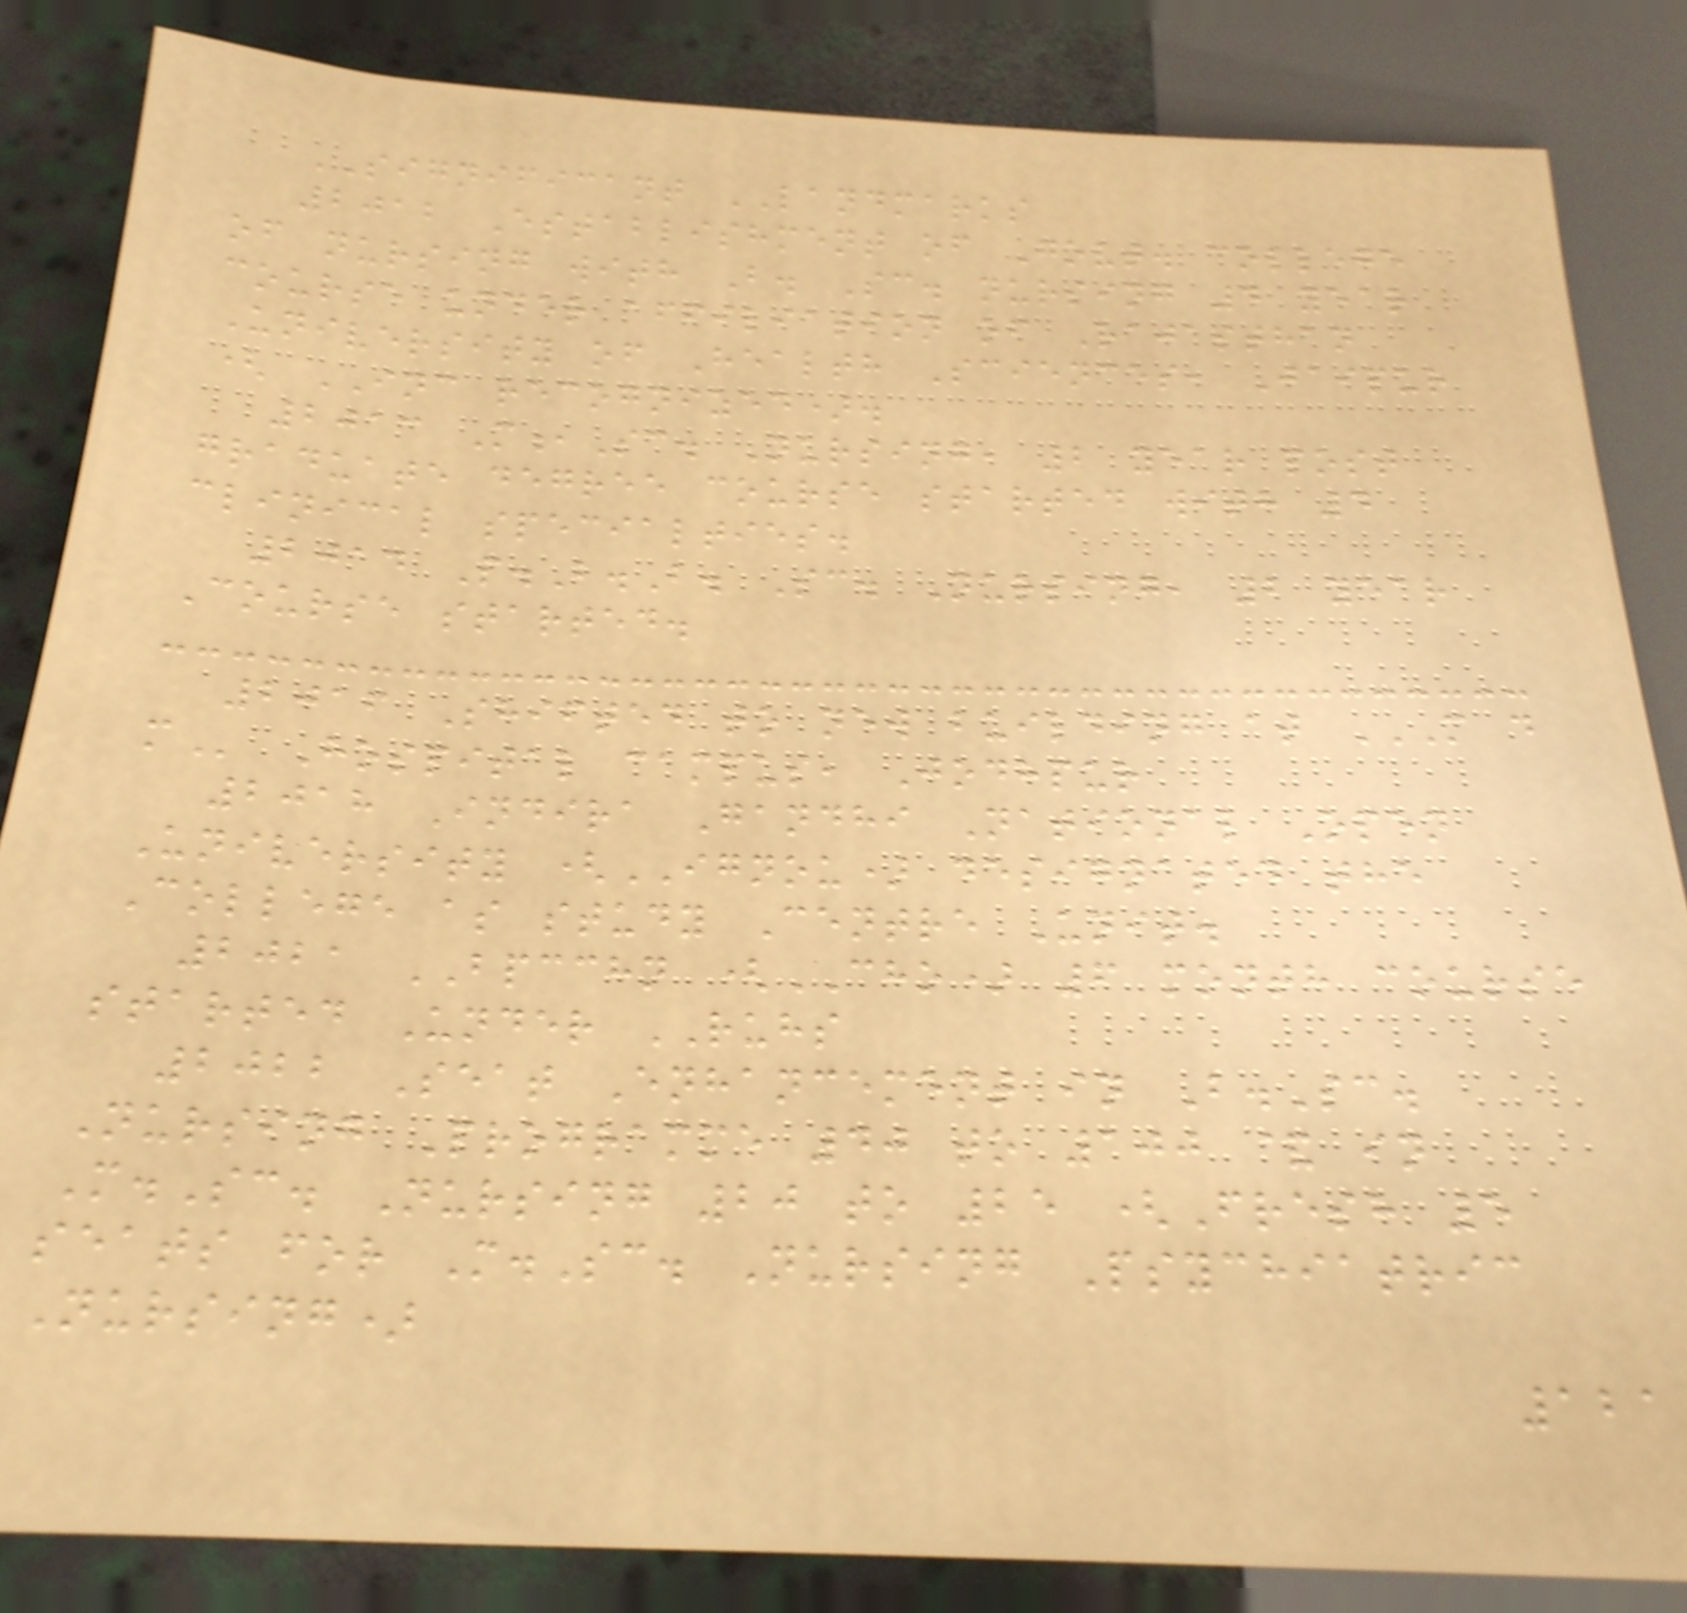SIGNIFICANT LANDMARKS
2012 Establishment of Govt. college
of nursing with B. Sc. nursing 4 year
course under affiliation of Rajasthan
University of Health Sciences, Jaipur
( INC recognized).
2013 M,Sc. Nursing, 2 year post
graduate degree course started with 4
clinical specialties.
2014 P.B.B. Sc. Nursing, 2 year
Course started.
2016 Shifted to new building at M D
M Hospital campus, Jodhpur
2018 Indira Gandhi National Open
University (IGNOU) designated the
College as study Centre Unit.
2021 BPCCHN (CHO) 6 month course
started Under RUHS
2022 Seat Enhancement in B.Sc.
Nursing Programme 40 to 100 & in
M.Sc. Nursing 20 to 25 (Fresh 5
seats for M.Sc. Nursing Psychiatric
Nursing)
121
